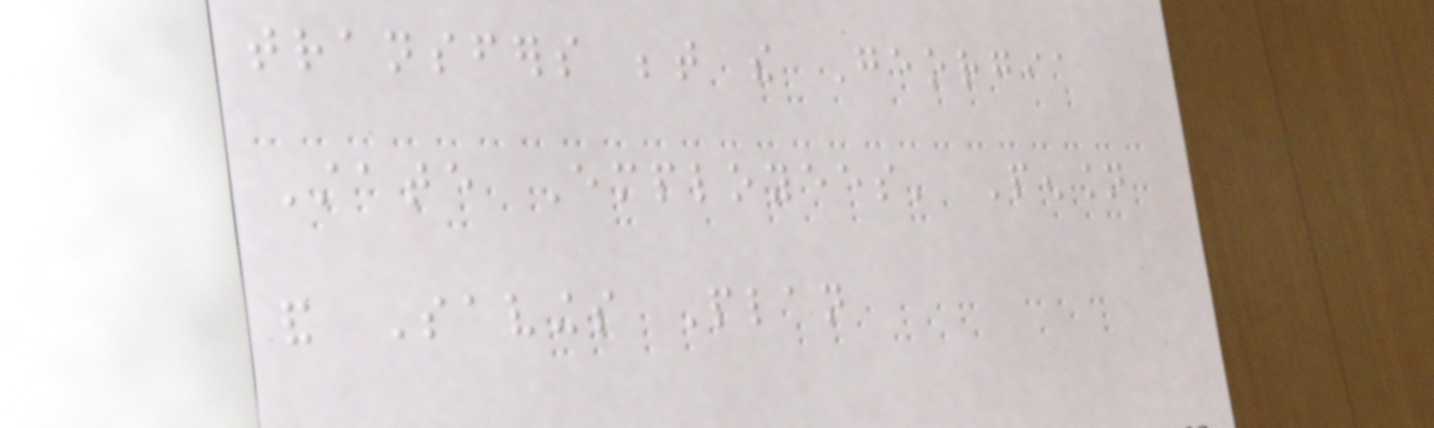transfers between the Georgia
State Employees' Pension
and Savings Plan
